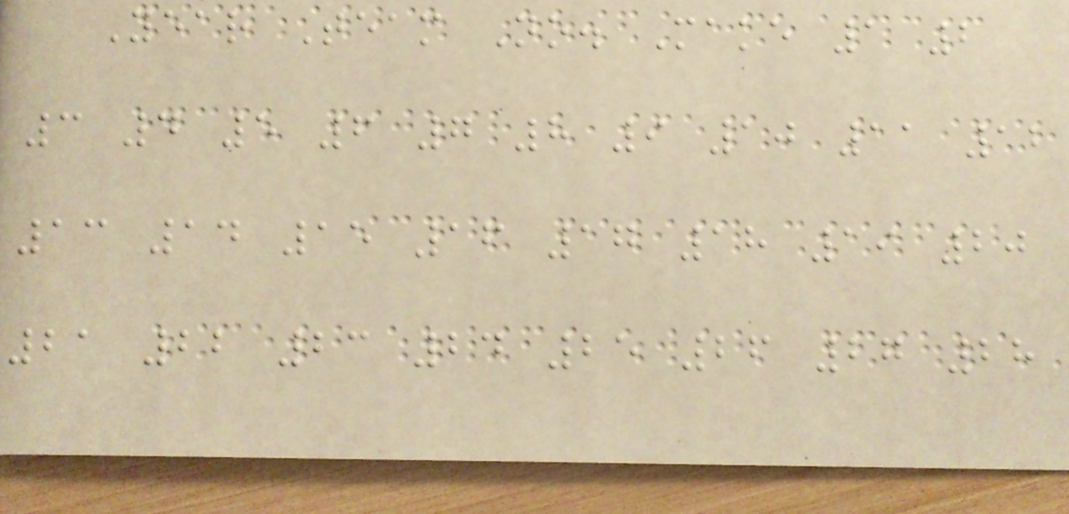Year Team No. Make 1 2
3 4 5 6 7 8 9 10 11 12
13 14 15 16 17 18 19 20
21 22 23 24 25 26 27 28
